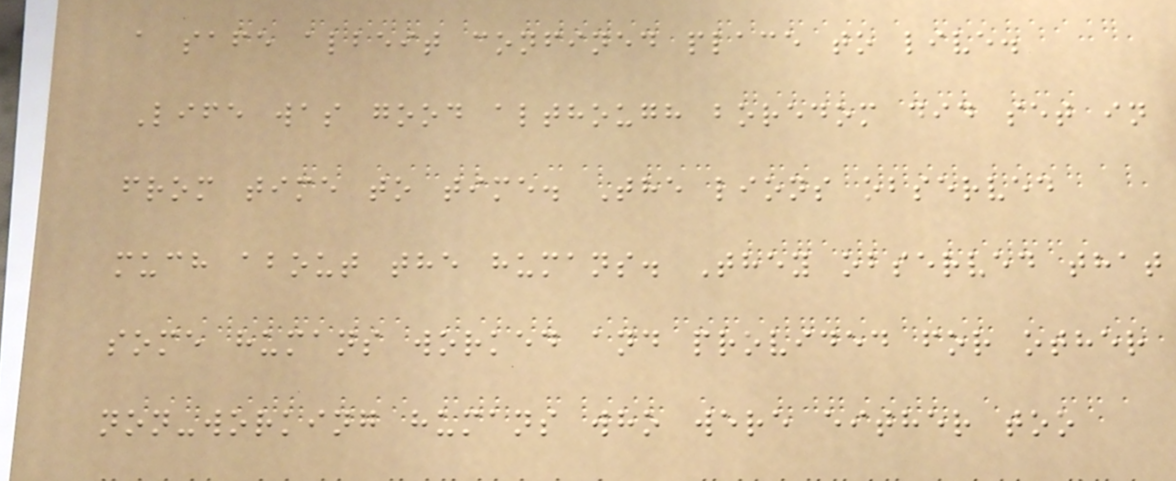a safe albeit confined place to live.
Life was good although boredom did set in
from time to time. The lions observed
much about the humans. They observed that
some humans worked and provided for other
non-working humans who were either too
